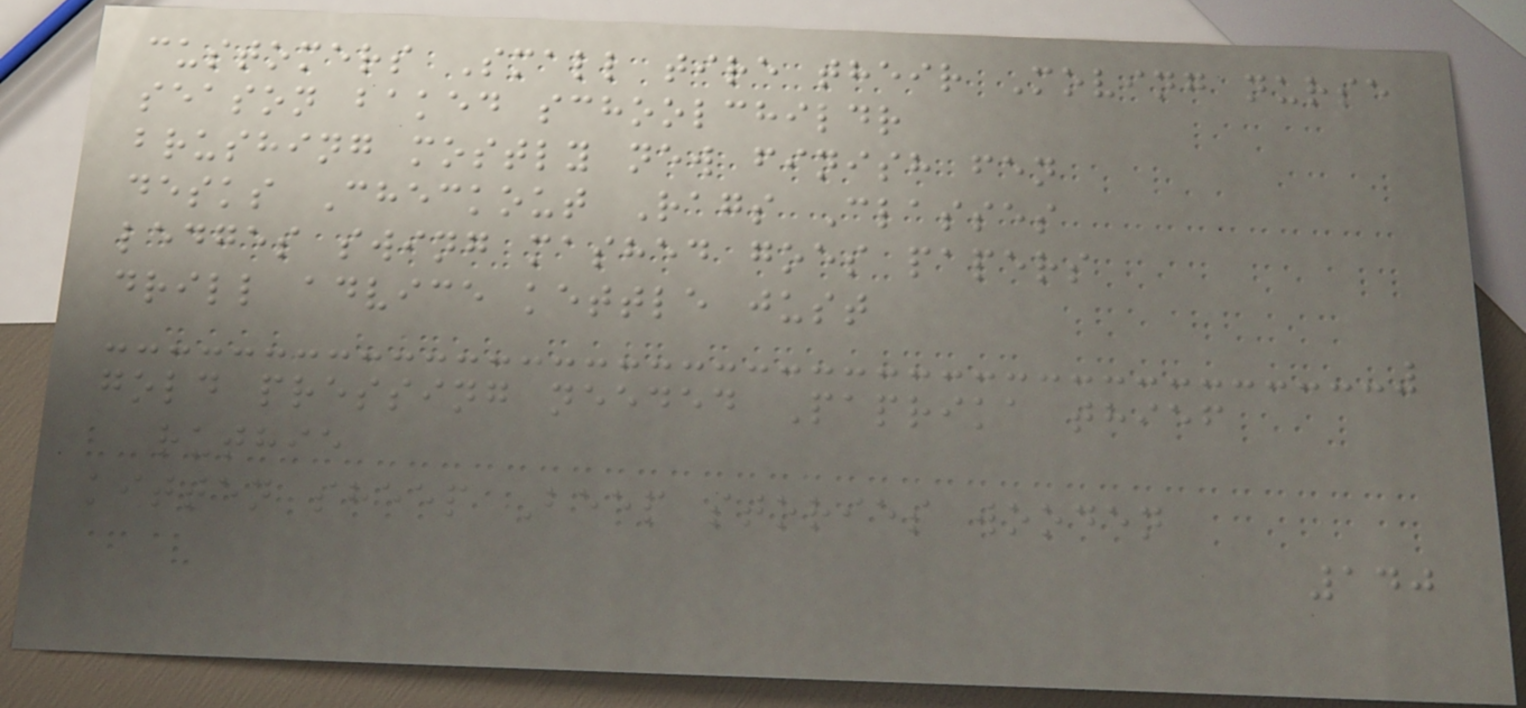customers Small tire their Moving nurse
season baked schoolchildr
brushing mostly new finish fen
desks Checkout Rags Classes
ledges swing mashed goes papers
drill advice kettle just
gold pressing needed Paprika thief
ruthie
kitten sheep Beep stories wooden
140
